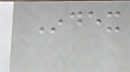Index
